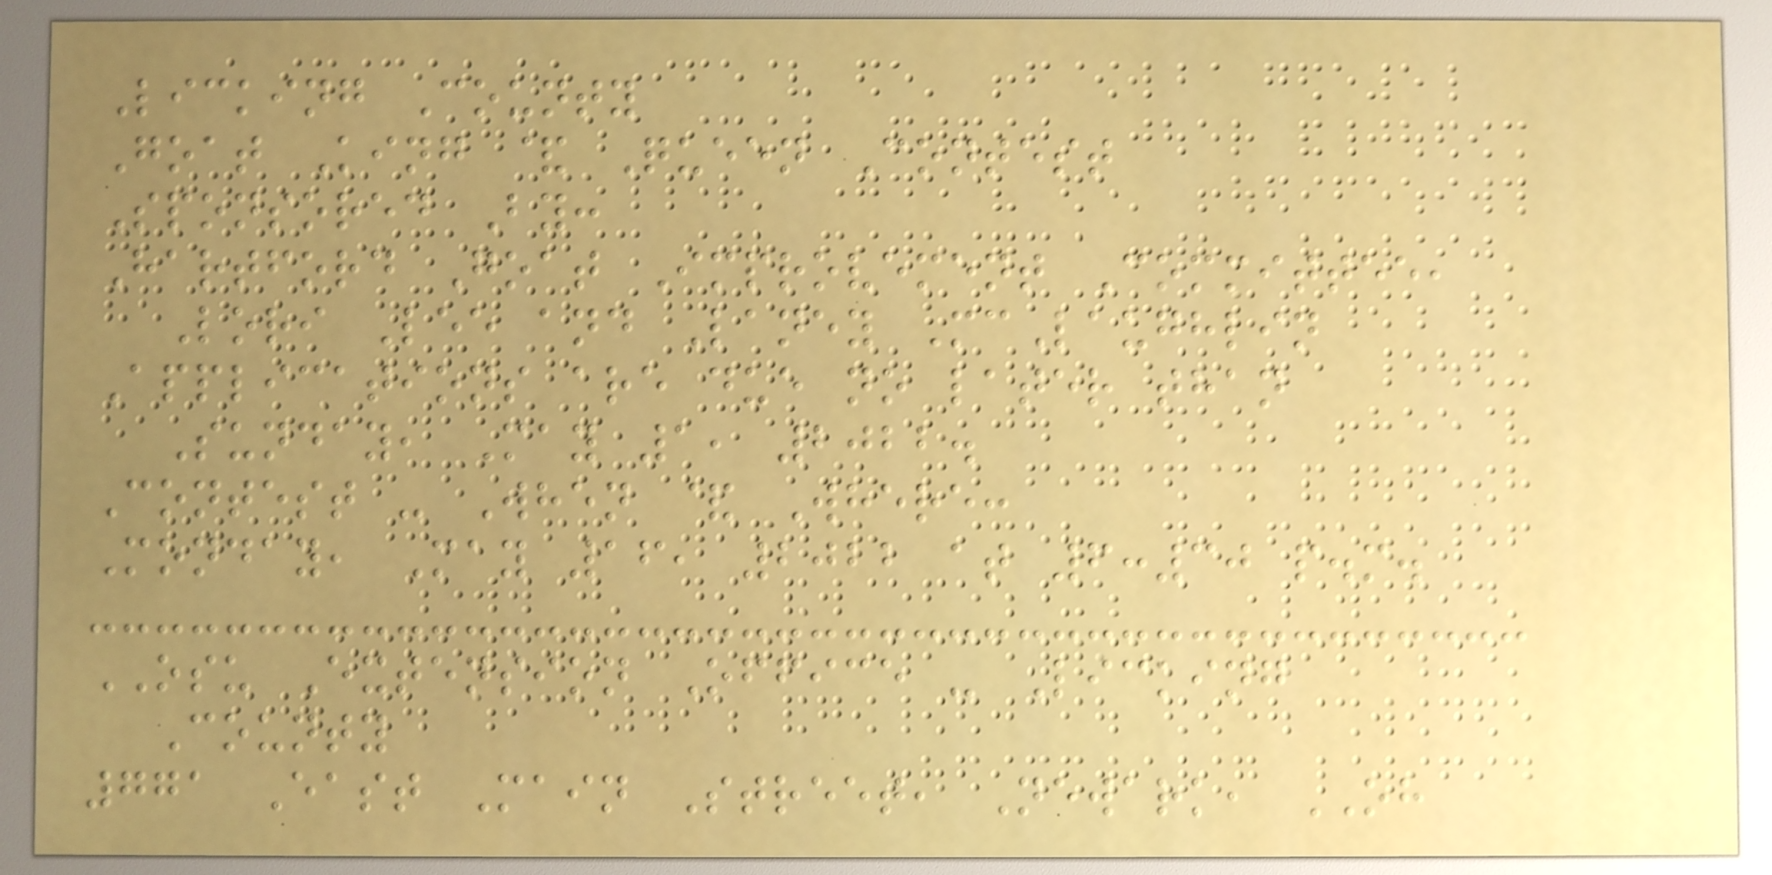Licking County
Goat King & Queen Contest
Sponsored By:
Hartford Goat Improvement Committee,
Lori Lee and Laney McLaughlin
Applications are due no later than
Sunday, May 1, 2022.
Contest - When & Where:
Monday, May 16, 2022 at 6:30 p.m.
OSU Extension Office - Licking
County
771 East Main Street, Newark, OH
